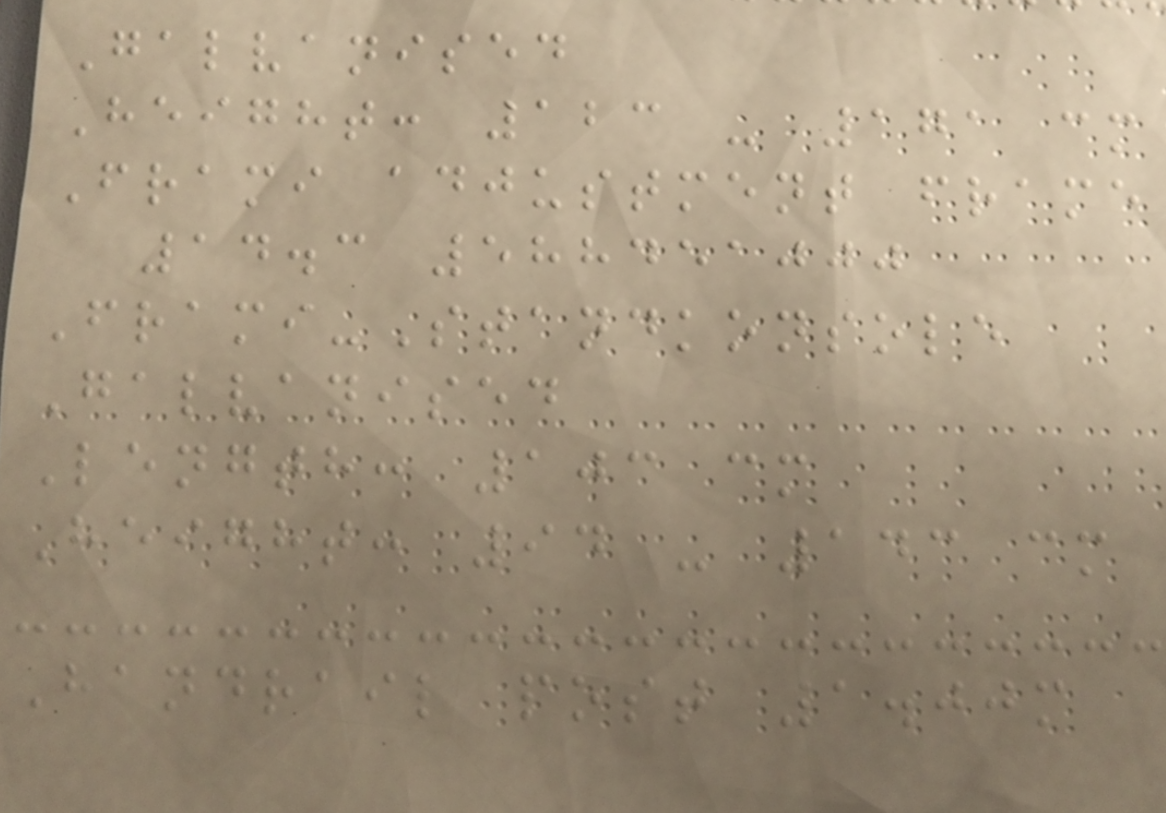Galvanised
Height: 123 - 171 cm
Frami adjustment frame
14.3 588451000
Frami-Standkonsole
Galvanised
Length: 103 cm
Height: 94 - 143 cm
Handrail post 1.00m
